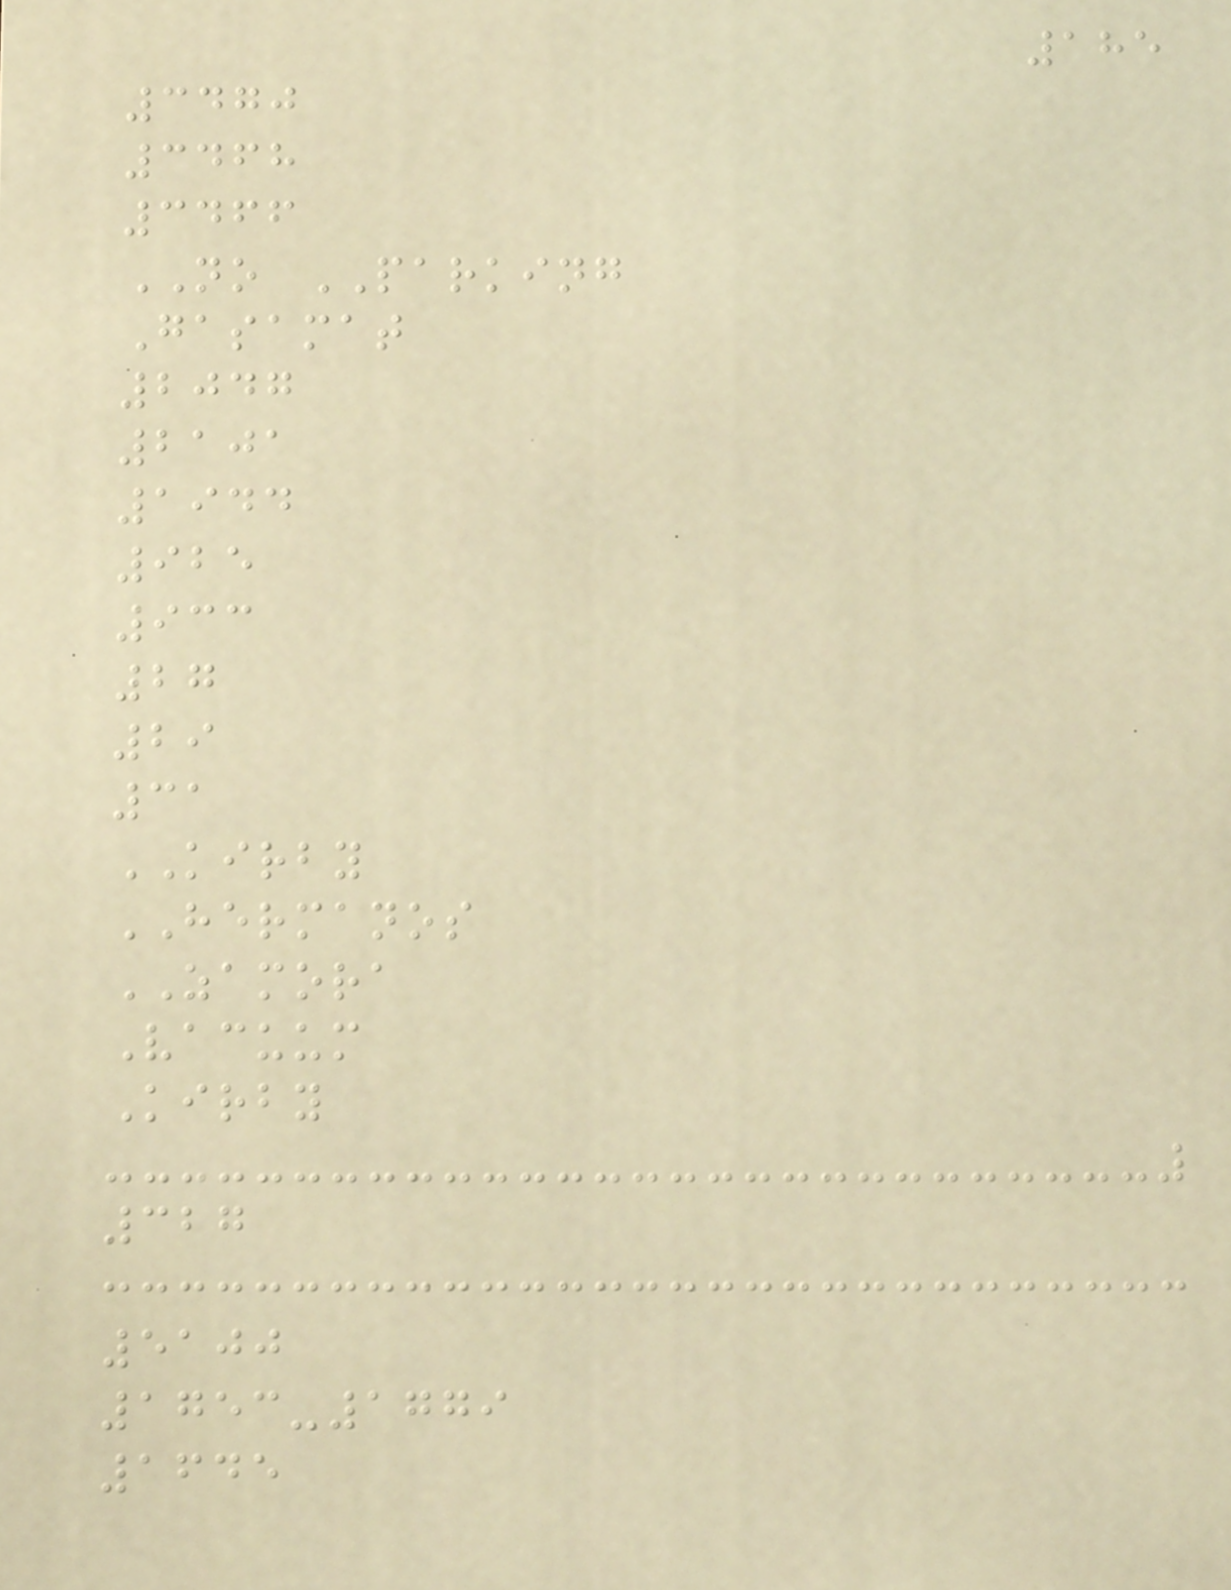185
3470
3468
3466
NO PARKING
Gasamat
2047
2101
1944
925
933
27
29
31
KIRBY
HERMANOS
ZAMORA
Vacuum
Kirby
327
5100
1753-1779
1645
